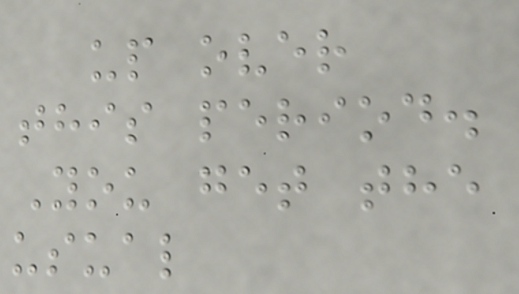up over
this period.
You get the
usual
